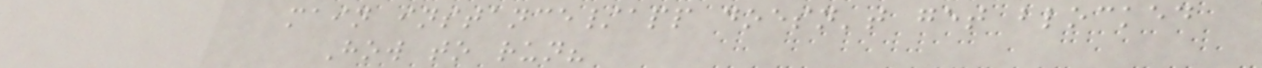main instance/app doesn't get blocked
How to run?
